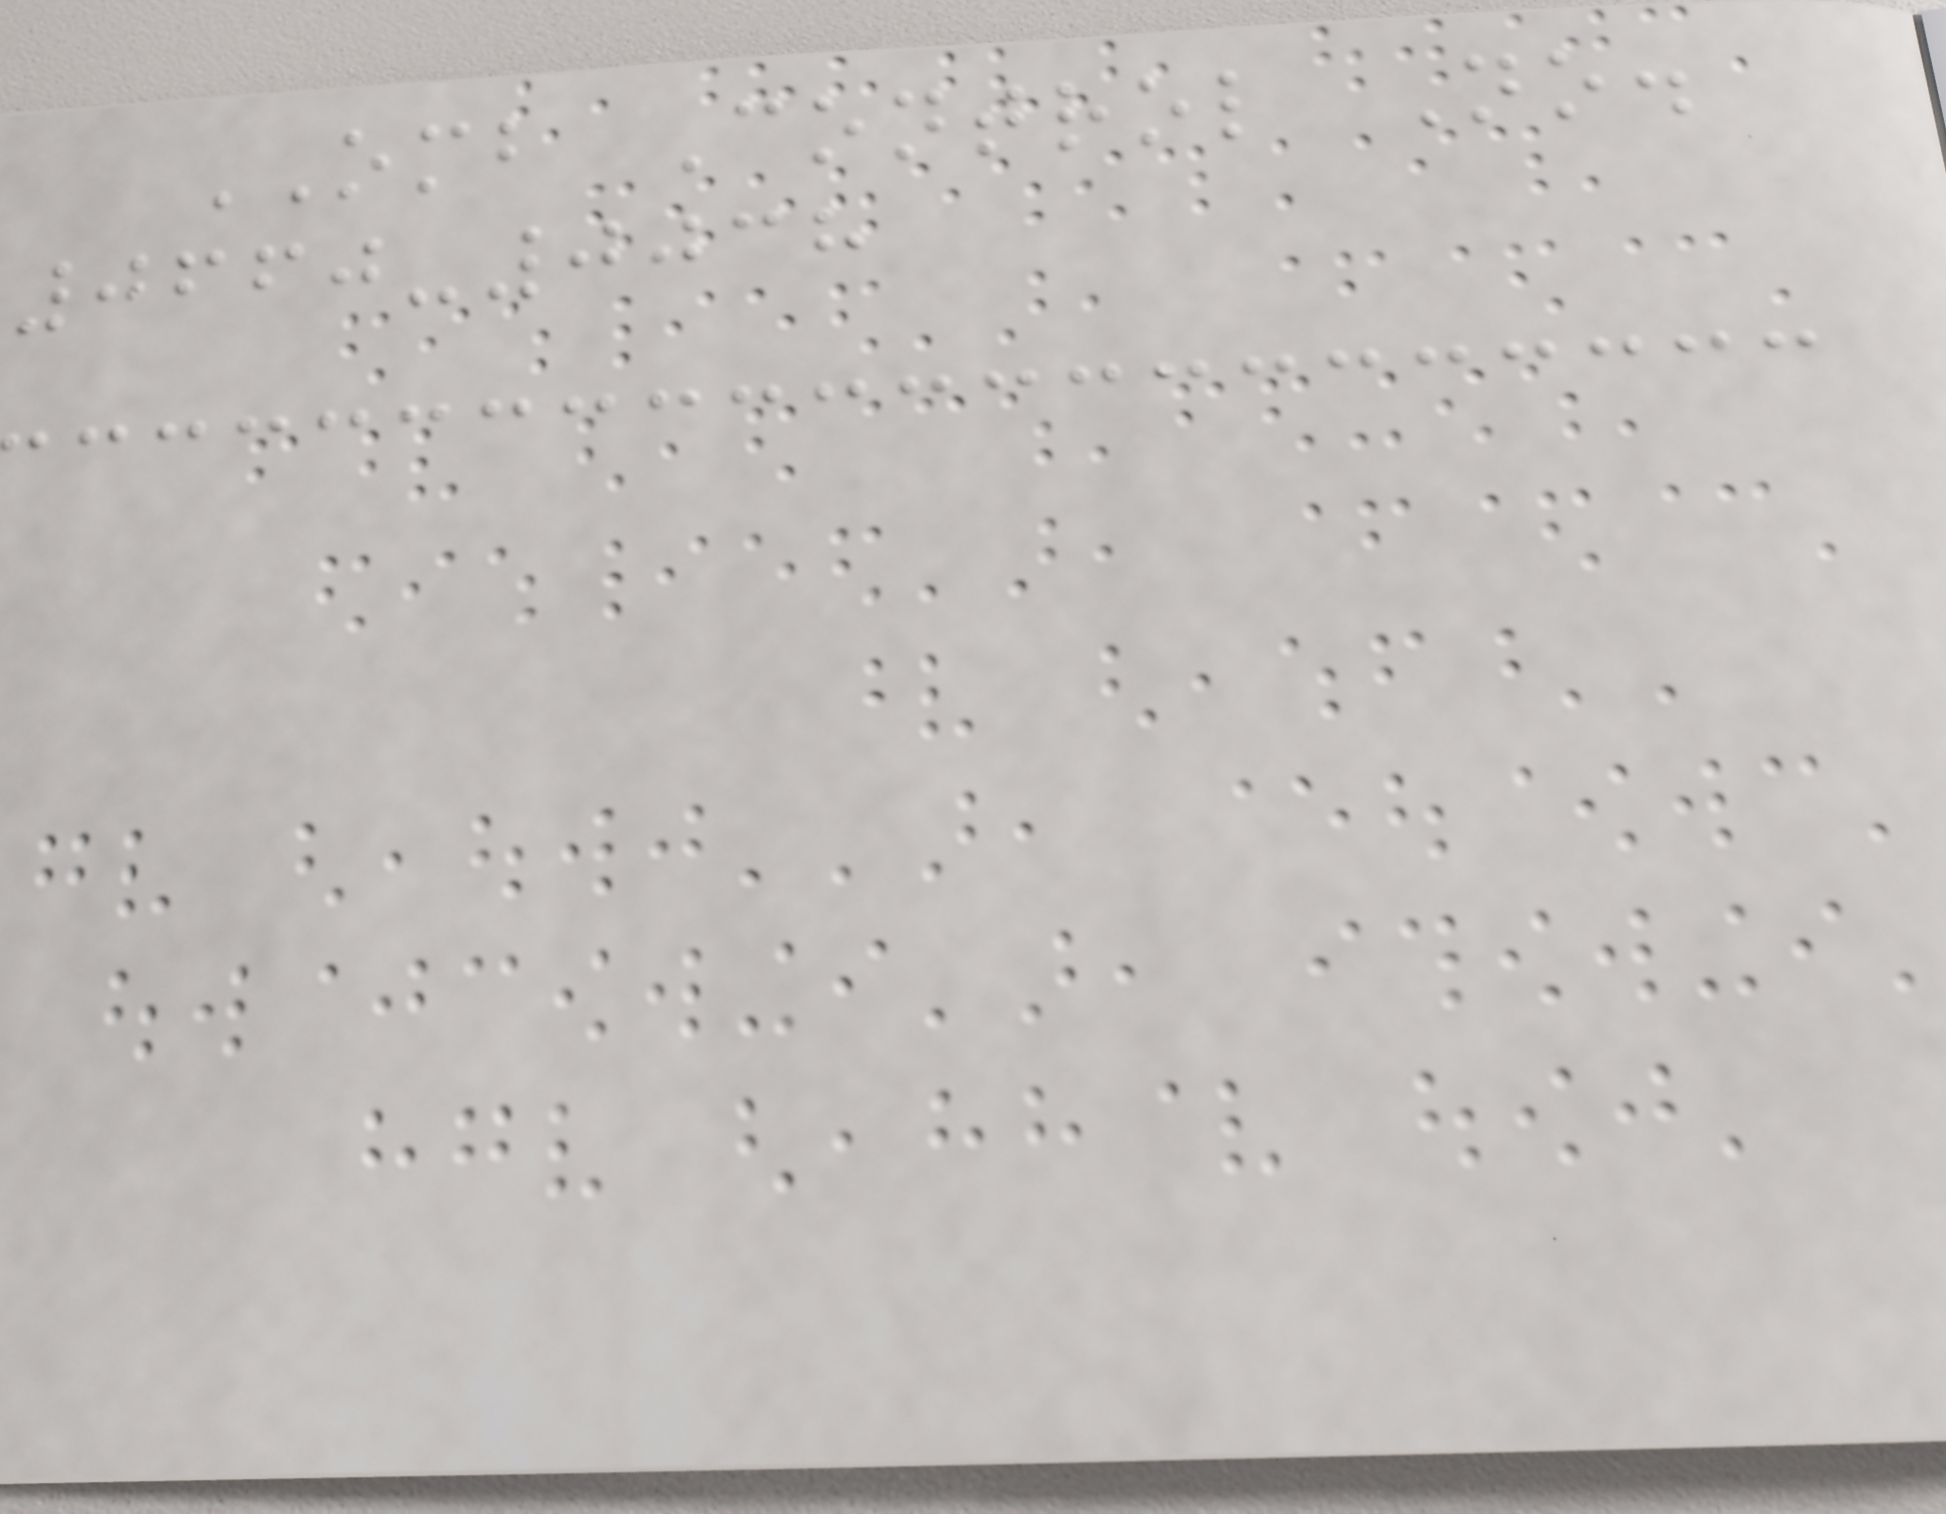OMB Control No.
0660-0038
